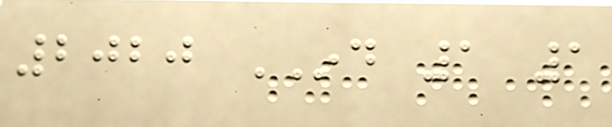2020 IND 1 1
